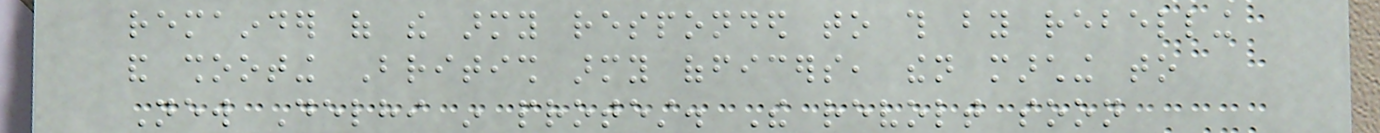remainder of the army responded to this by rebelling
and shooting British army officers, then marching to
New Delhi in protest. The revolt soon
